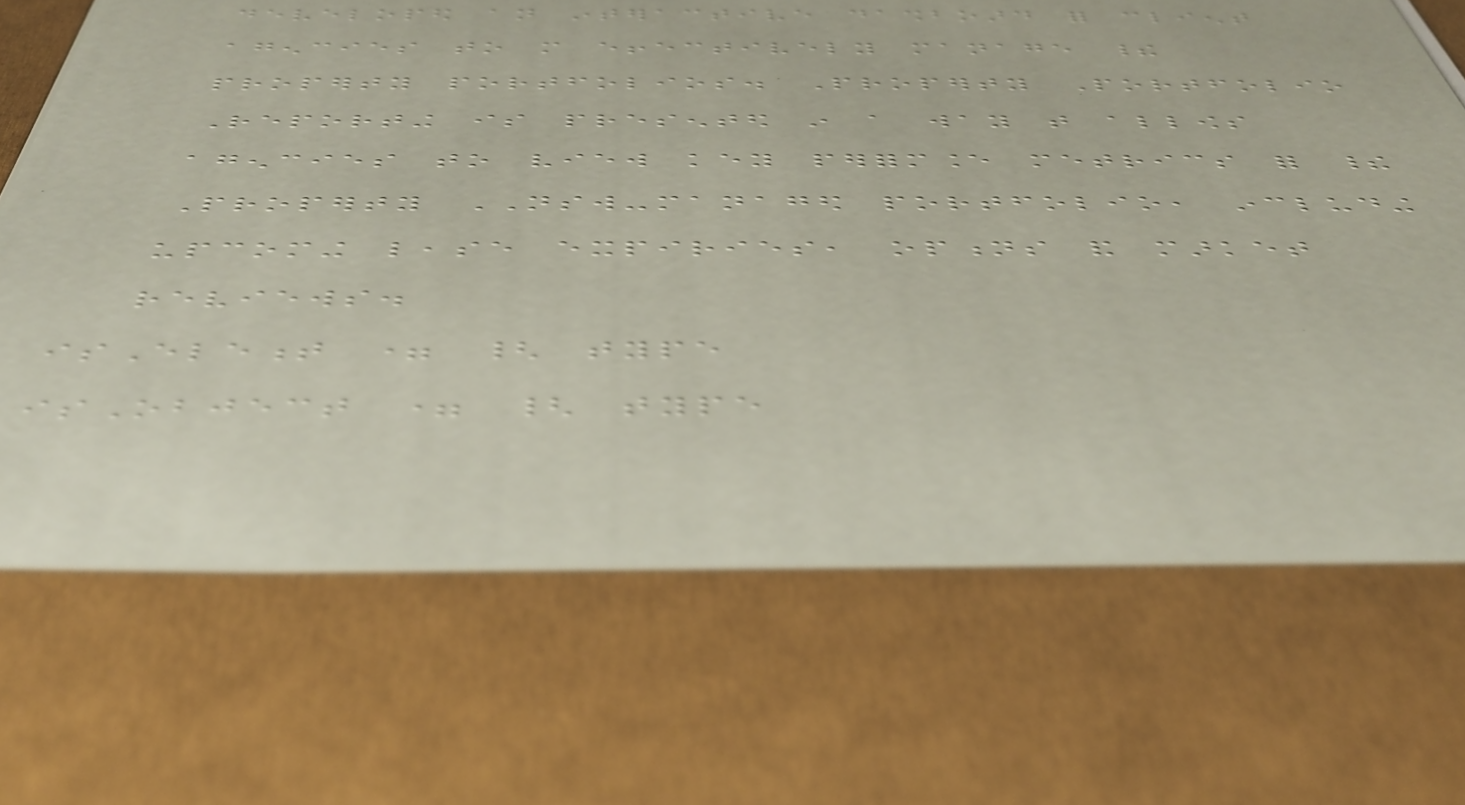developed an interactive dashboard for client
agencies to more effectively manage their
property portfolios. Property Portfolio
Reporting is presented in a way that allows
agencies to view key performance metrics for their
Property NSW-managed portfolio, including
upcoming lease expiries, options and market
reviews.
isElement = { type
isObject = { type
